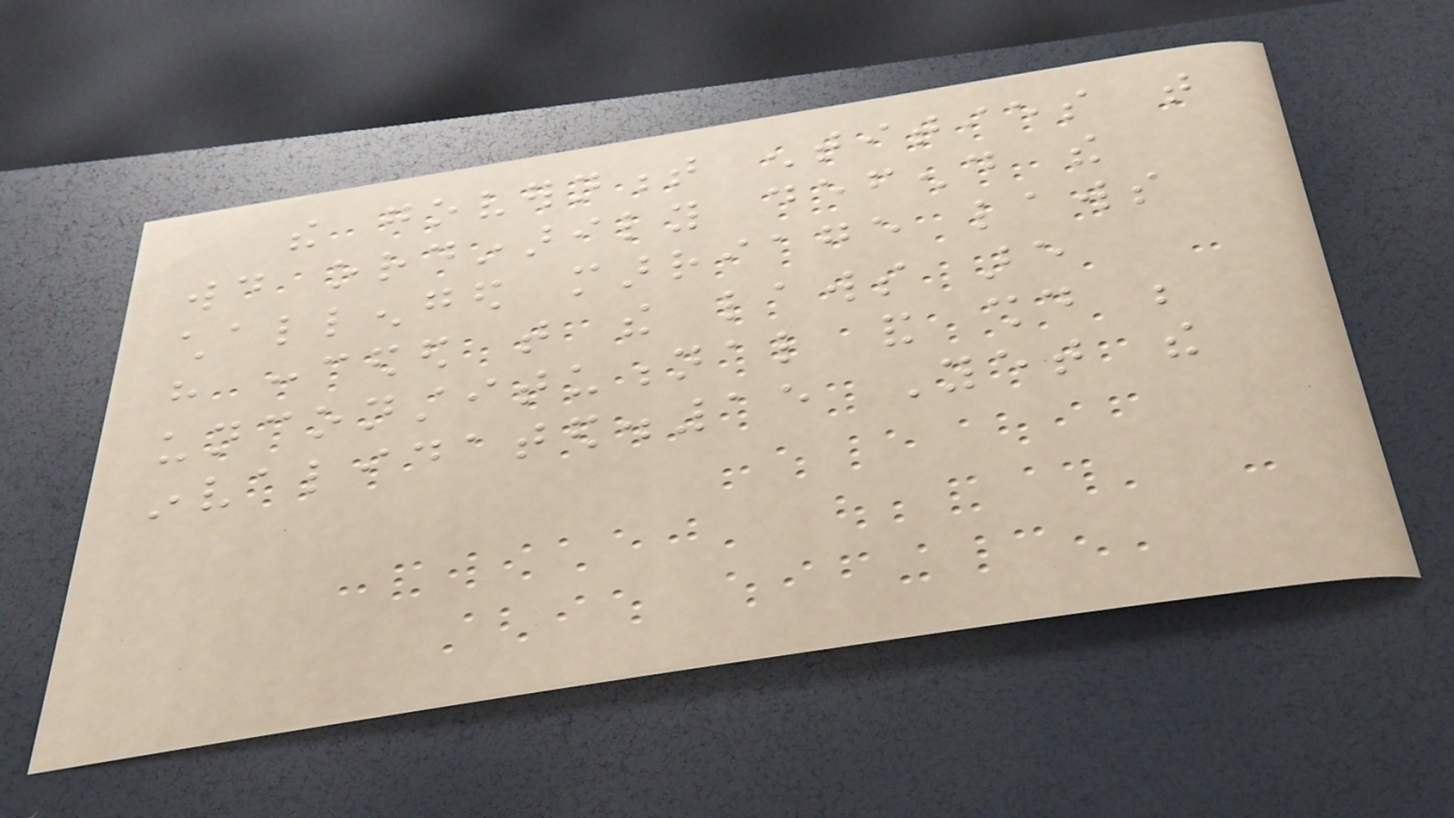the government entities that
would ordinarily defend the
challenged marriage laws
have conceded that the laws are
unconstitutional and should be
invalidated.15 Yet the
